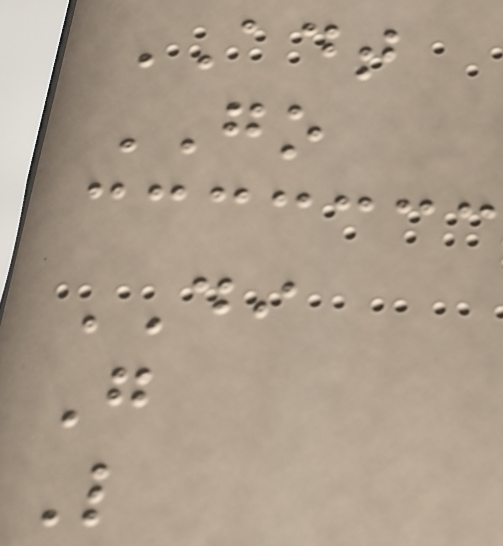ADT
GO
DI
G
L
